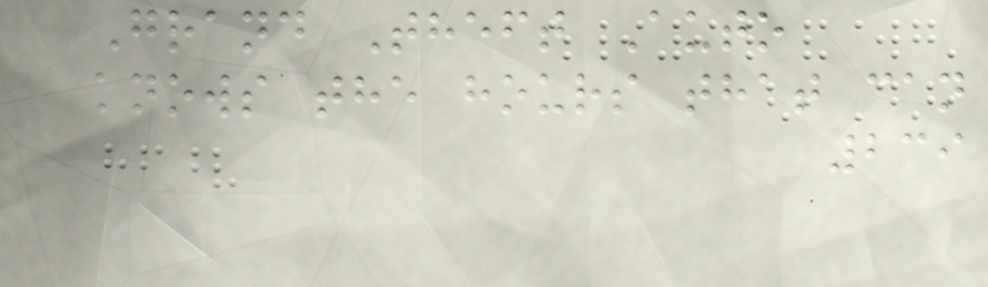Grand Theft Auto
knows the hours that can
239
